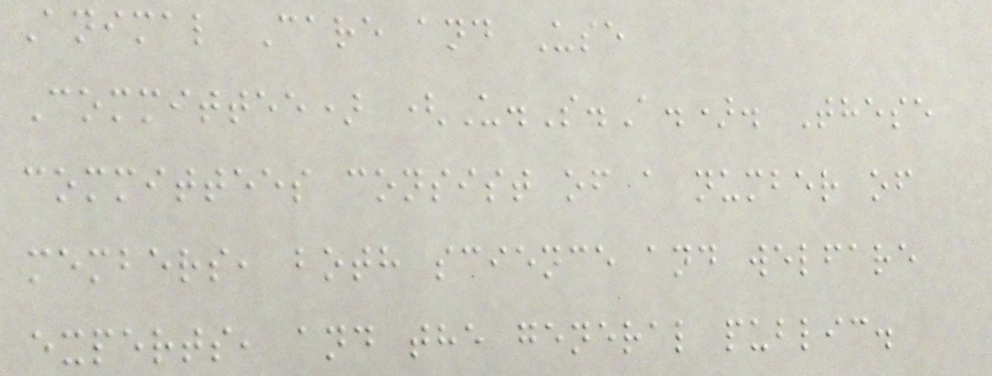Animal Care and Use
Committee) (U.S.A.). These
committees consist of a number of
members, both science and welfare
experts, and the general public.
